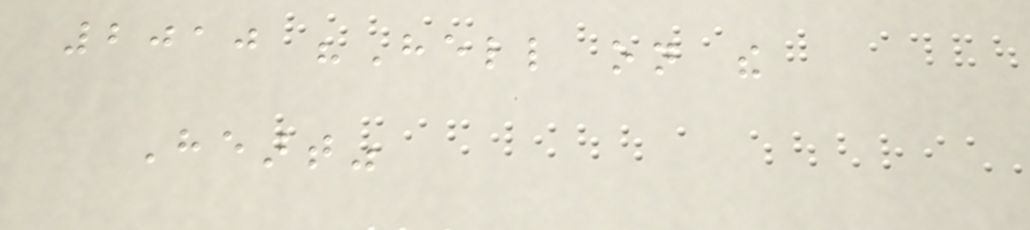2010 "Hell on the
Heart"
